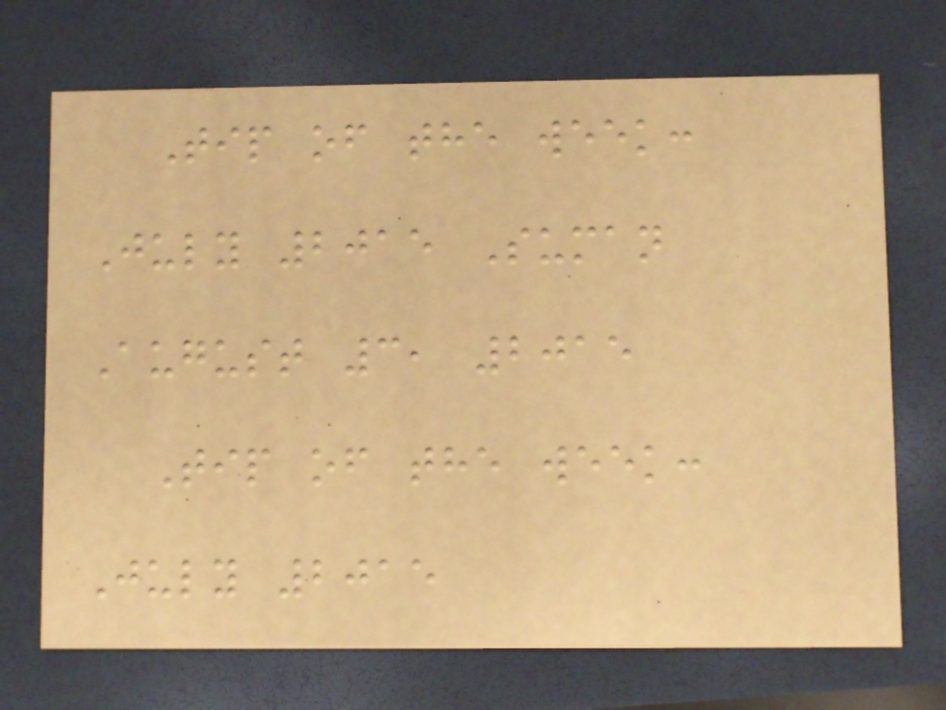Tip of the week:
July 2015 Suman
August 3, 2015
Tip of the week:
July 2015
